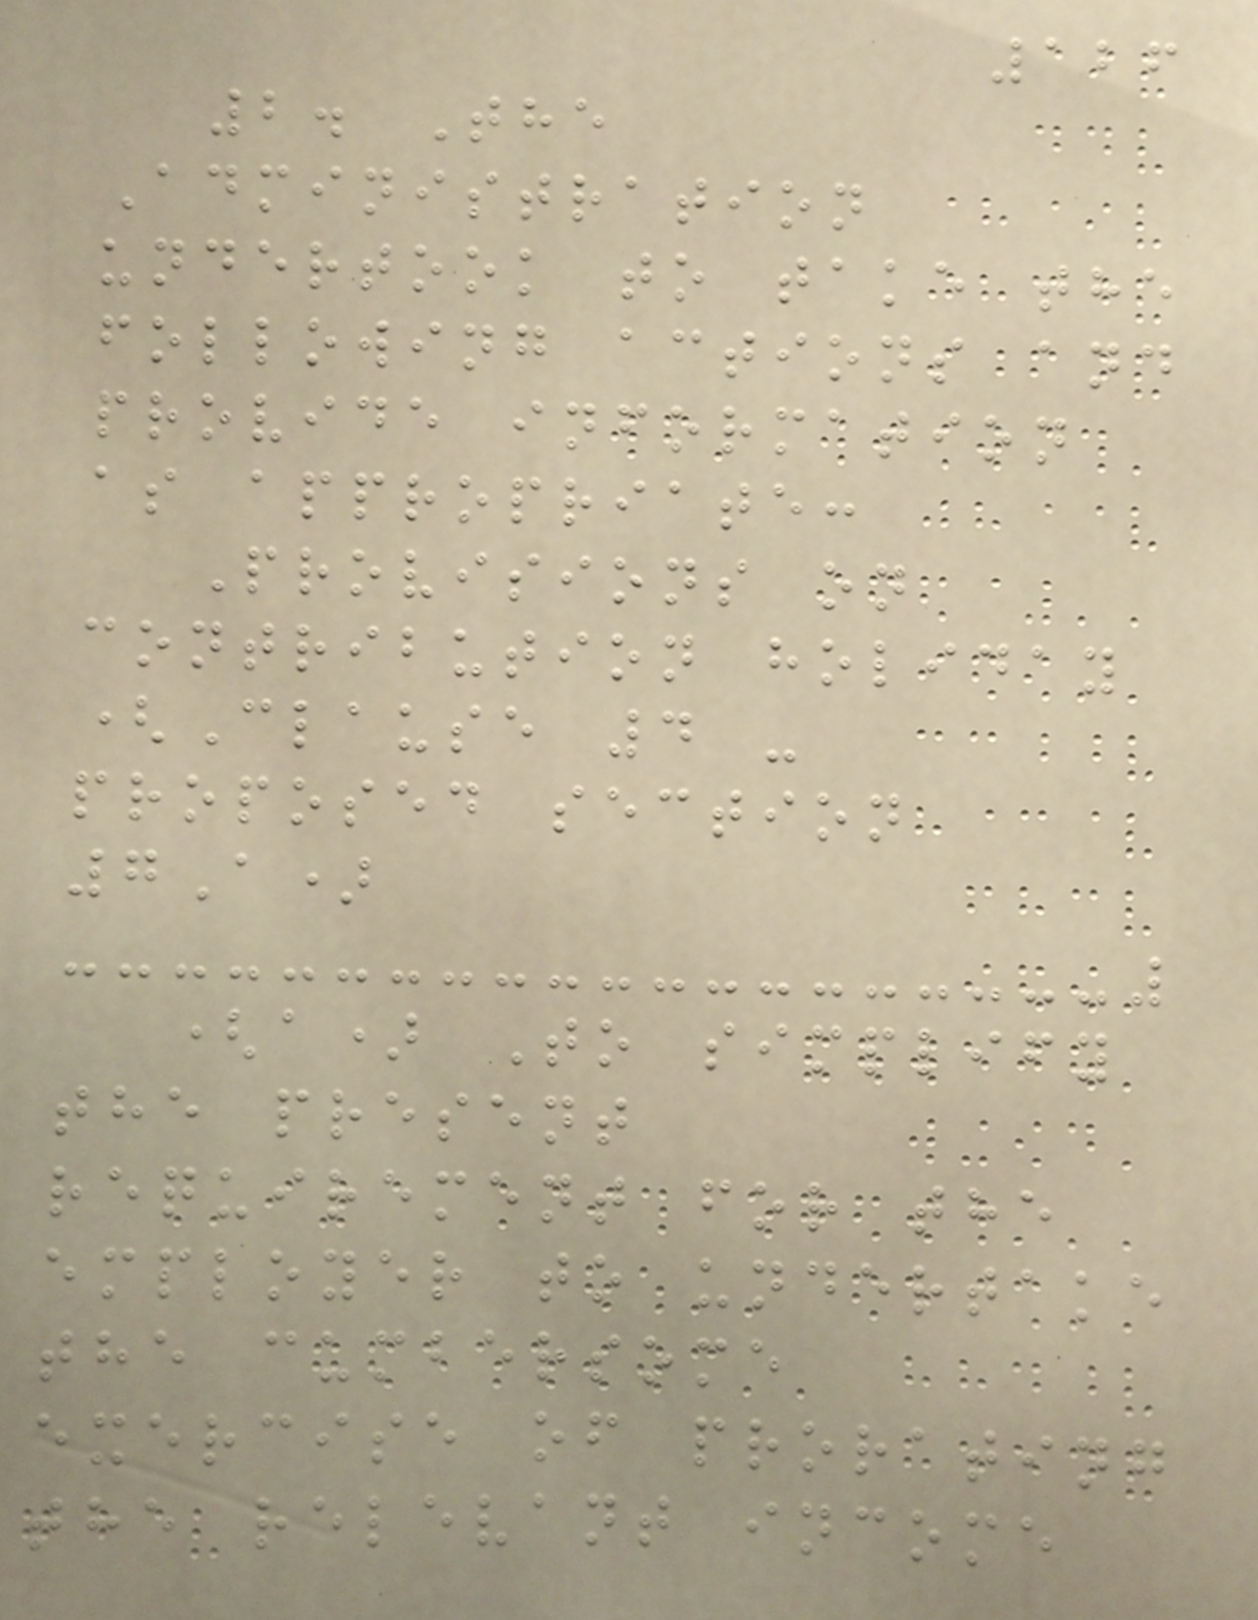126
2. The
Administration
undertook to take the
following actions and
provide information
as appropriate:
Provisions on
contribution holiday
(Clause 4 -
proposed section
7A)
(a) To simplify
the present
requirement for the
employer to undertake
the cumbersome
exercise of prorating
the relevant income
